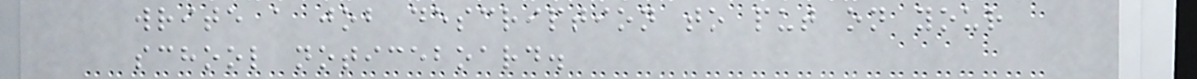write a job description to put on your
school noticeboard.
